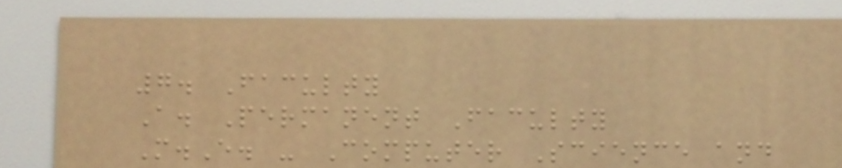7. Faculty
A. Permanent Faculty
M.E. - Computer Science and
